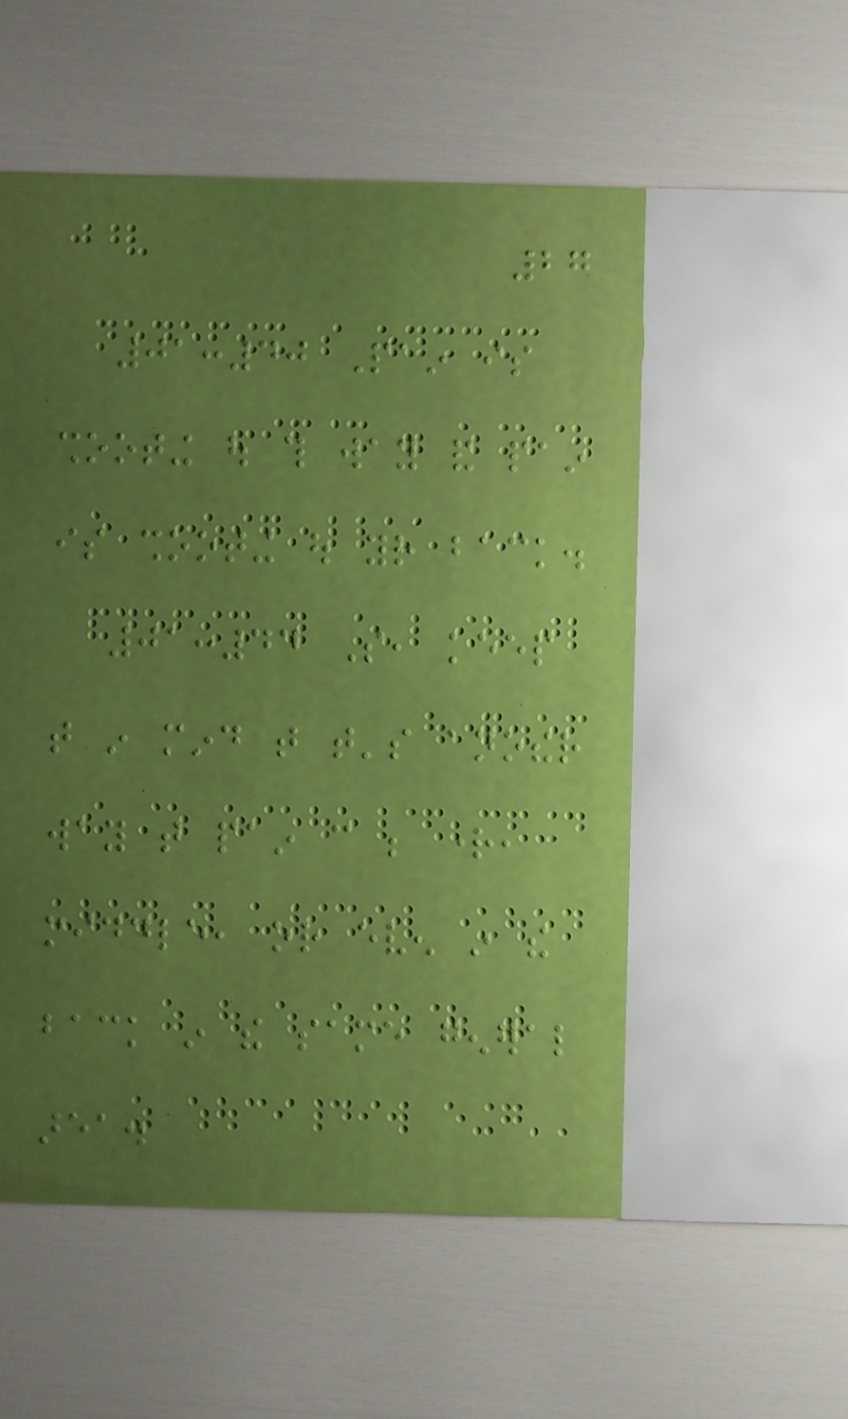27
01:40 Pain is
shooting out this way and pain
is shooting out your back.
01:44 So, keep
that in mind that that's another
way that pain can be right,
middle, or even in the
back in the same general
area.
